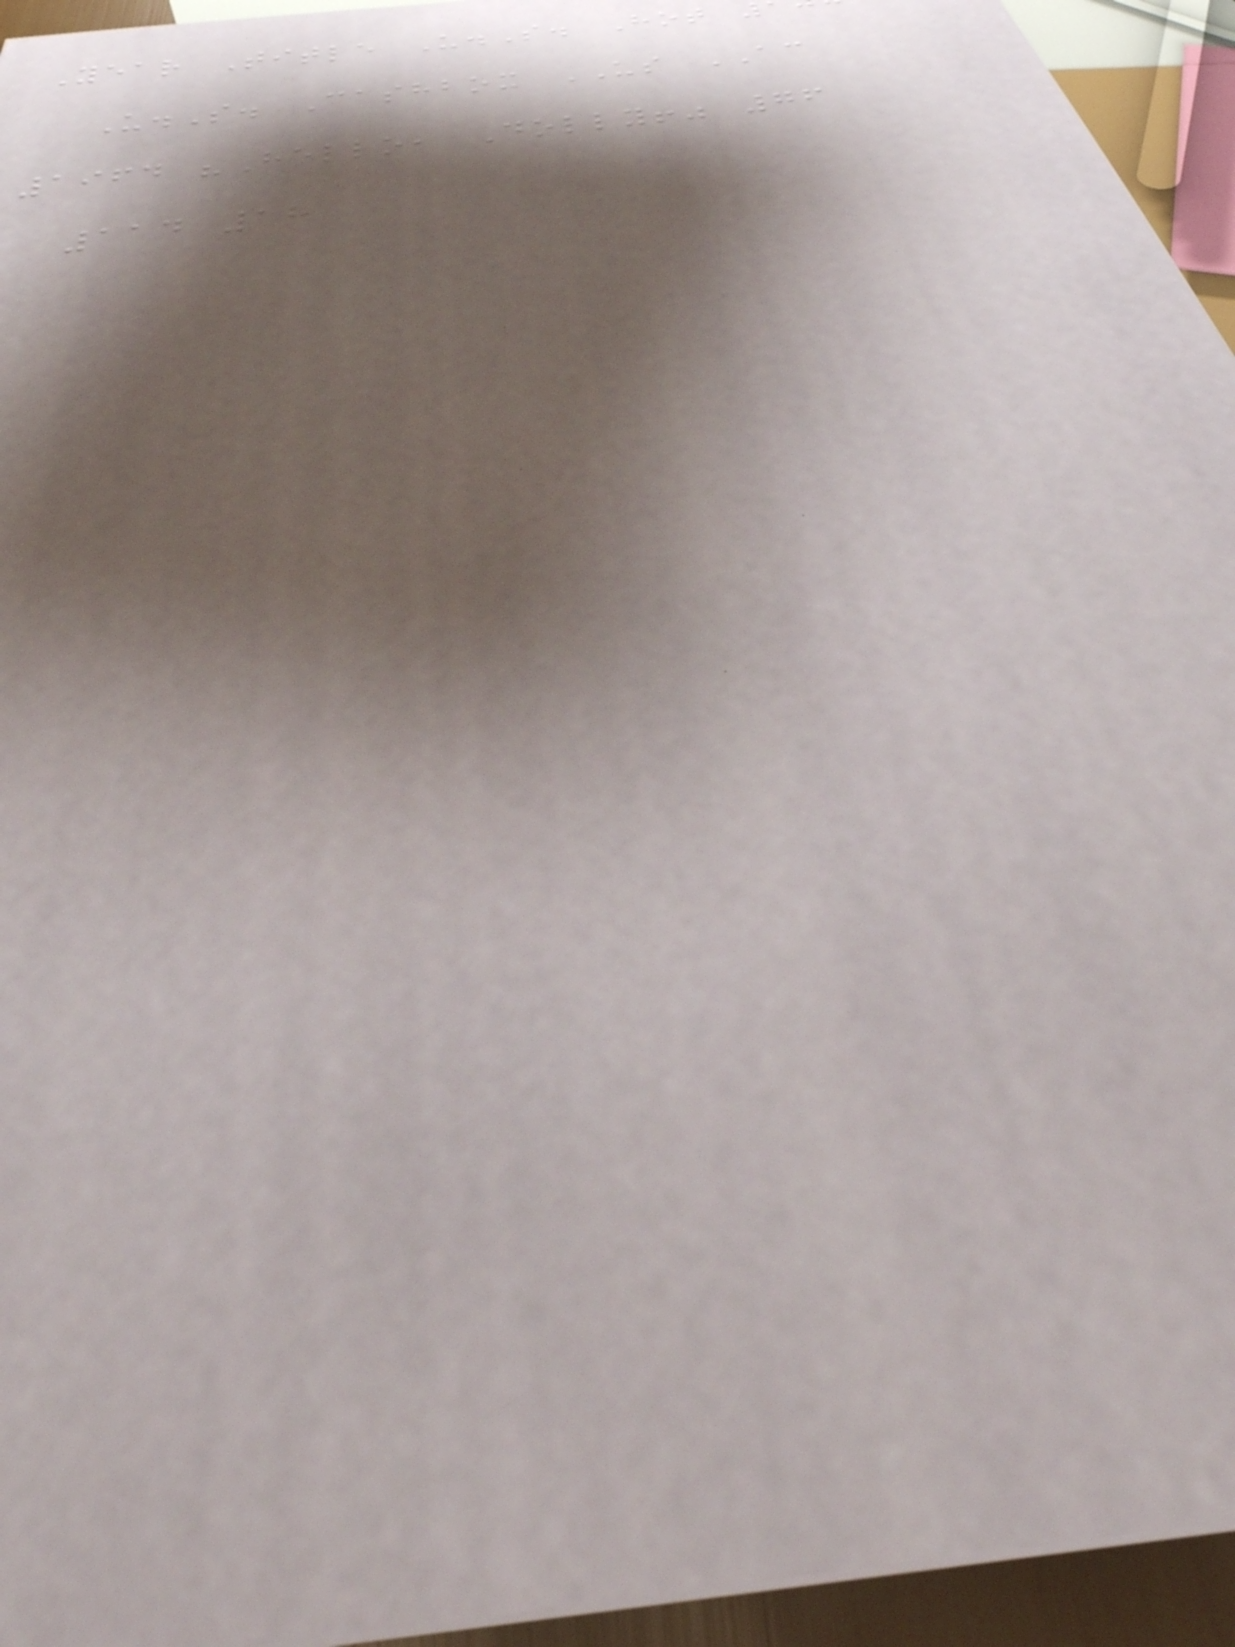Year Title U.S. Hot
U.S. Cashbox US AC
1964 "Hello, Dolly!" 76
114 18
